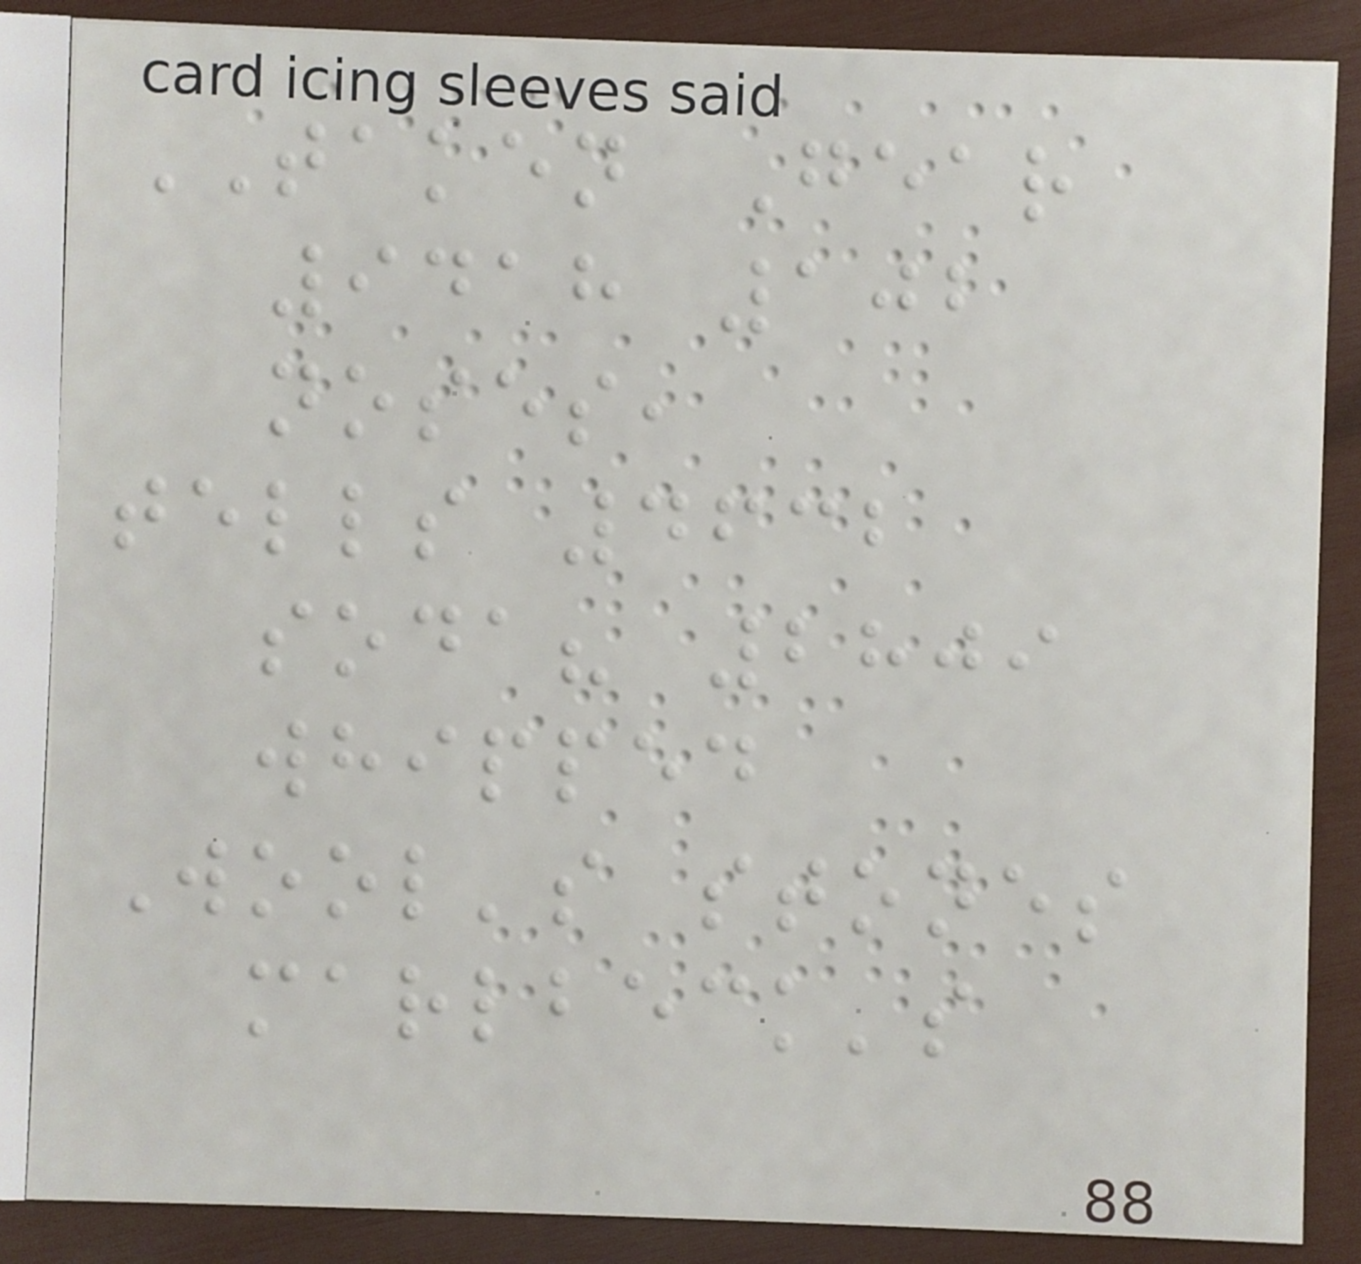TAKEN Gear
9418 102
noses,
tells 4632
soda? 2809
whipped
Wool's stones
marlbeck's
